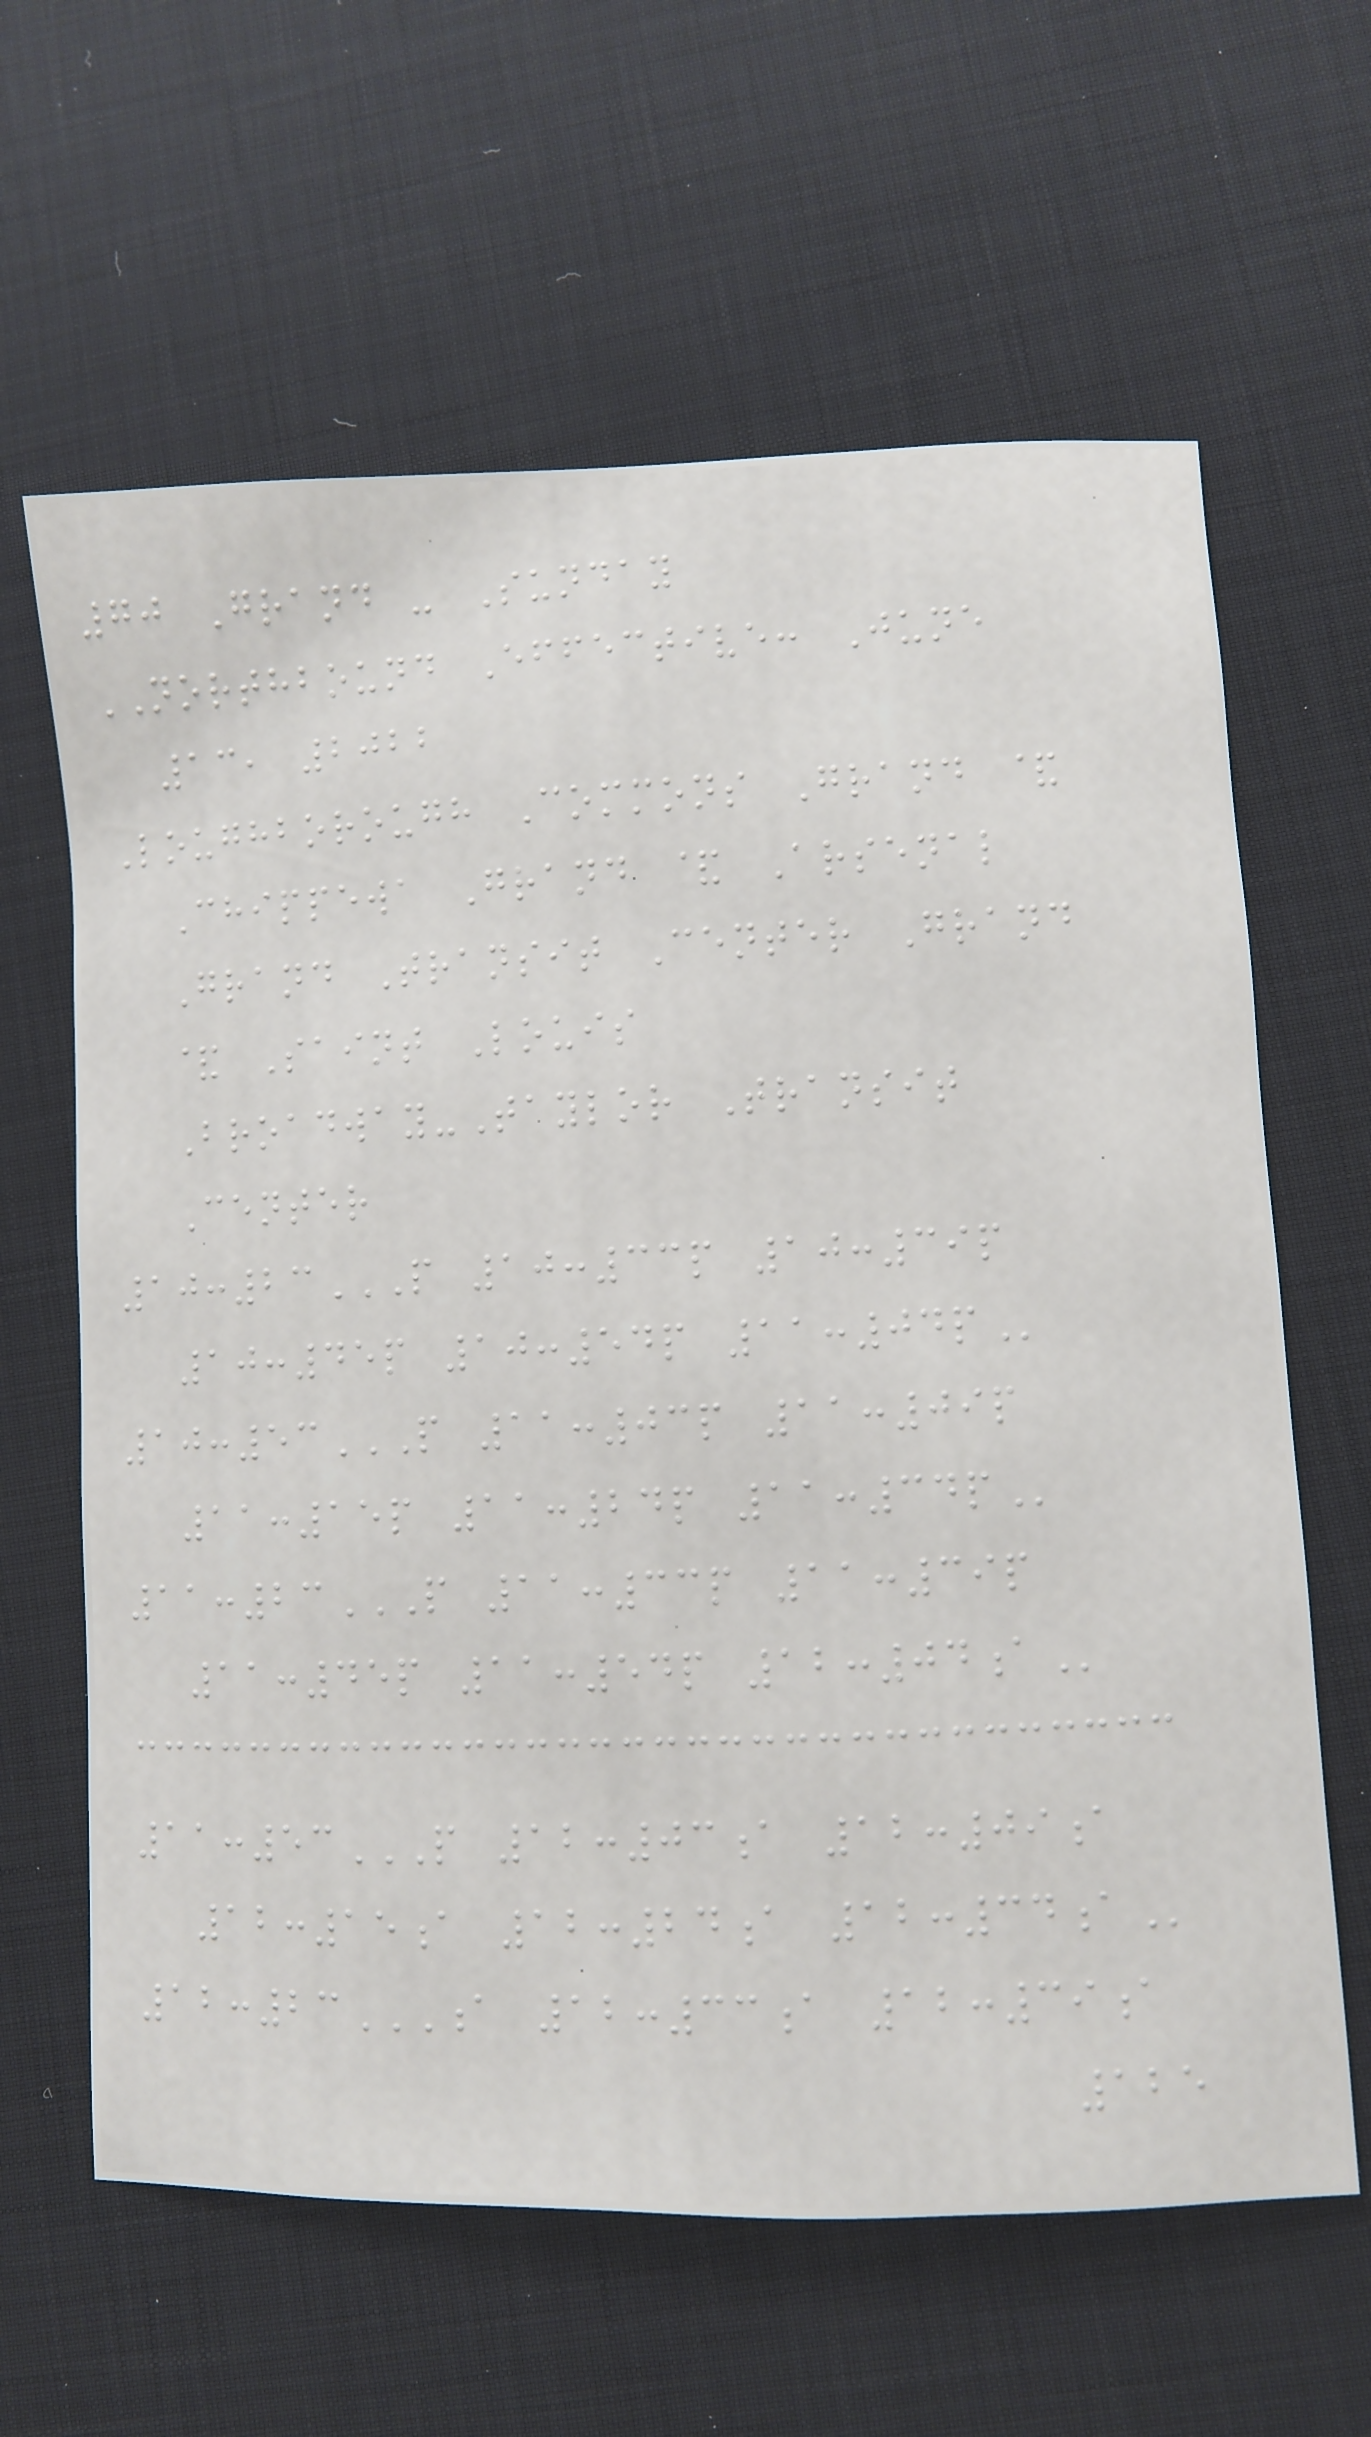70 Grand - Sunday
NORTHBOUND Effective: June
13, 2022
Loughborough Commons Grand &
Chippewa Grand & Arsenal
Grand Transit Center Grand
& Saint Louis
Broadway-Taylor Transit
Center
10:23P 10:33P 10:39P
10:45P 10:54P 11:04P
10:53P 11:03P 11:09P
11:15P 11:24P 11:34P
11:23P 11:33P 11:39P
11:45P 11:54P 12:04A
11:53P 12:03A 12:09A
12:15A 12:24A 12:34A
12:23A 12:33A 12:39A
125
